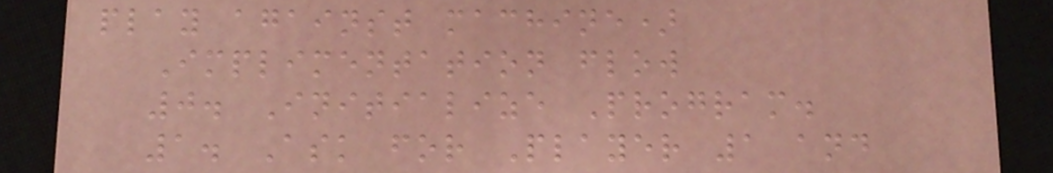play against machine)
Implimentation flow
0. Initialize Program.
1. Ask for Player 1 and
